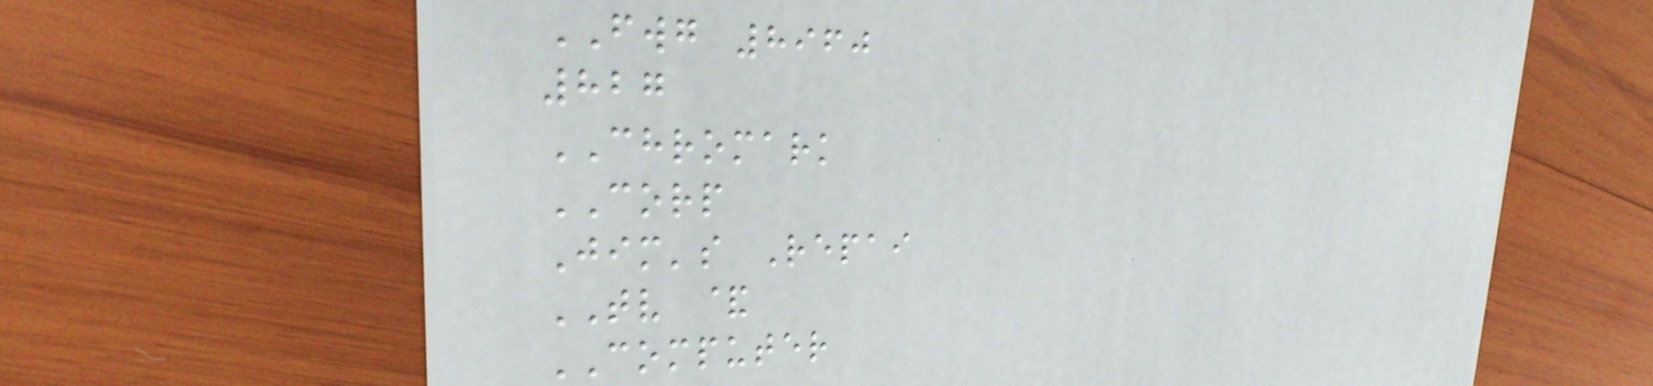FWG 8960
827
CHROMARK
CORP
Jim's Repai
TV &
COMPUTER
